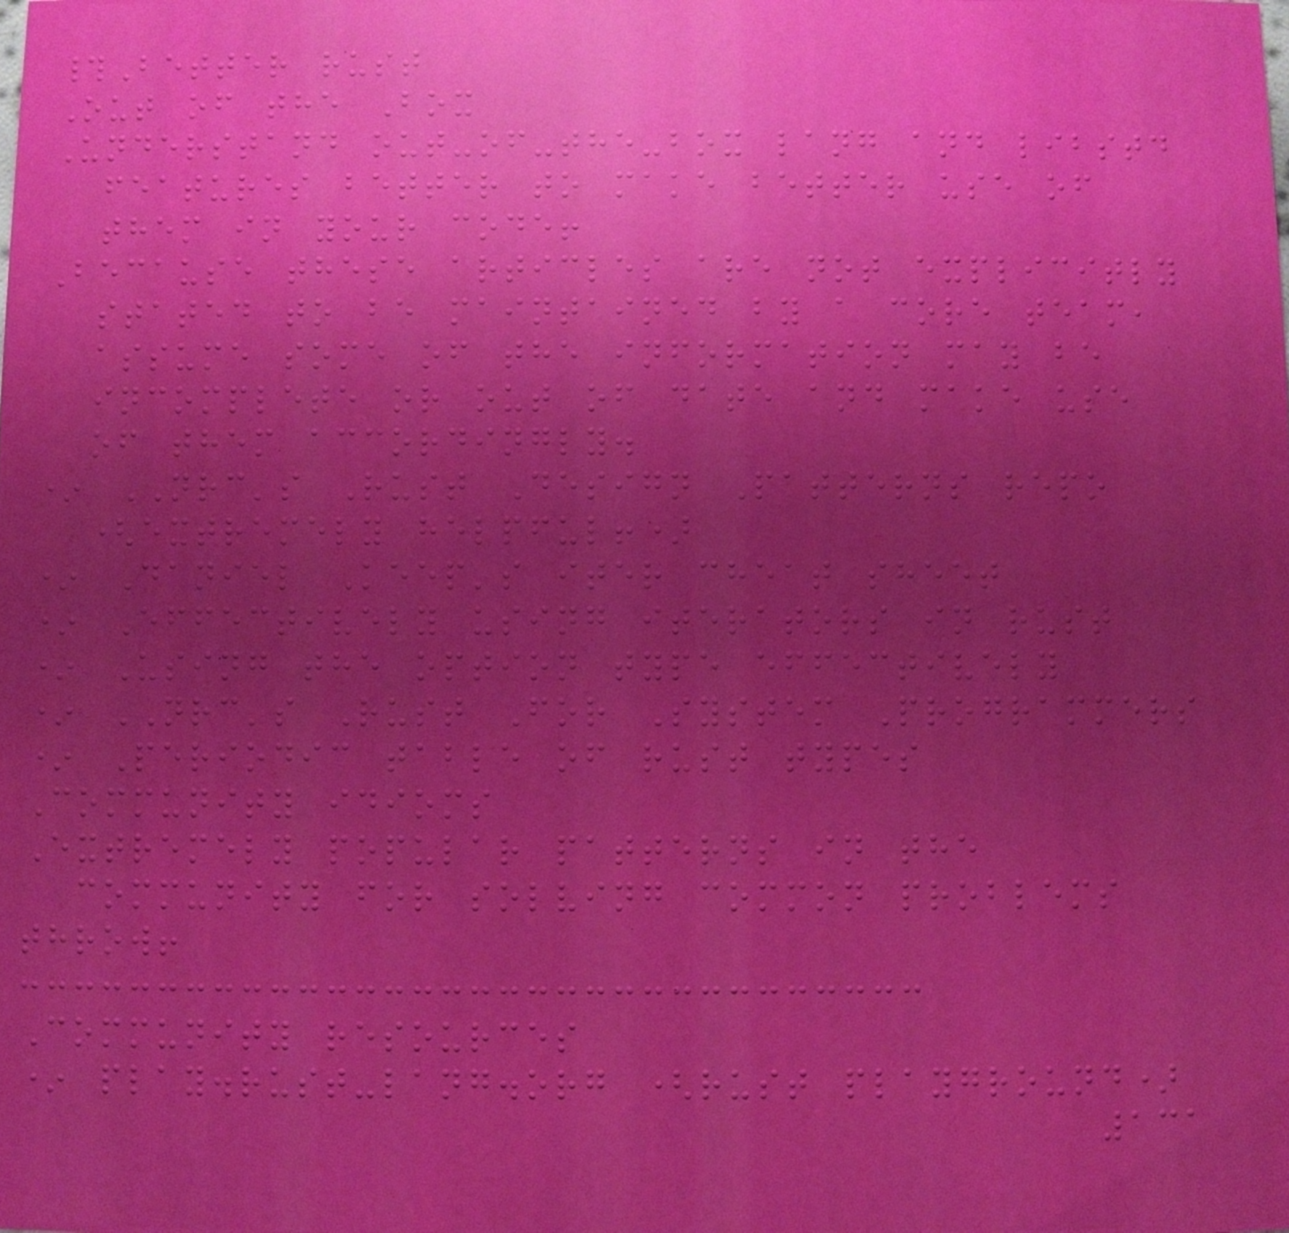#Better rust
Out of the Box
Understand out-of-the-box lang and libstd
features better to make better use of
them in your code!
Because these articles are not explicitly
stated to be maintained by a core team,
assume some of the information may be
incomplete or out of date and make use
of them accordingly.
* NRC's Rust Design Patterns repo
(extremely helpful!)
* Daniel Keep's iter cheat sheet
* Effectively using iterators in rust
* Using the option type effectively
* NRC's Rust For System Programmers
* Periodic table of rust types
Community idioms
Extremely popular patterns in the
community for solving common problems
throw!
Community resources
* play.rust-lang.org (rust playground)
131
